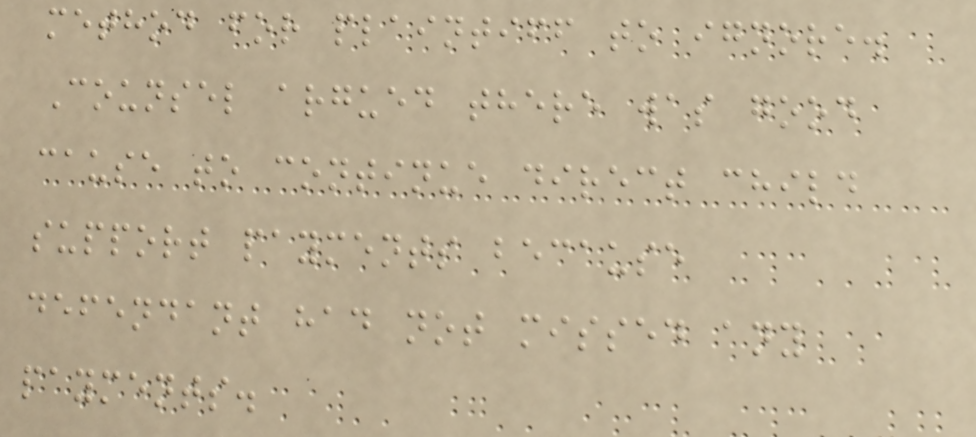method for plaintiff to ignore.
Counsel argued there was good
cause to continue direct child
support payments because
defendant had not missed any
payments.
